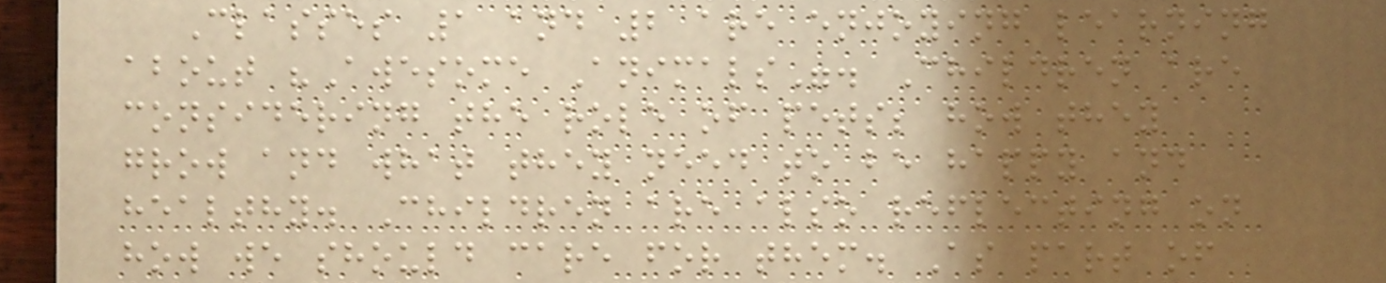Classes 1 and 2 are enjoying learning
about "Awesome Animals". Children are
considering the role of pets; how they
grow and what they need to be happy and
healthy. Children are also reflecting on
how we should care for them. As part of
